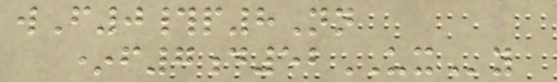wF0#p8Nn
*f7d52UXy
